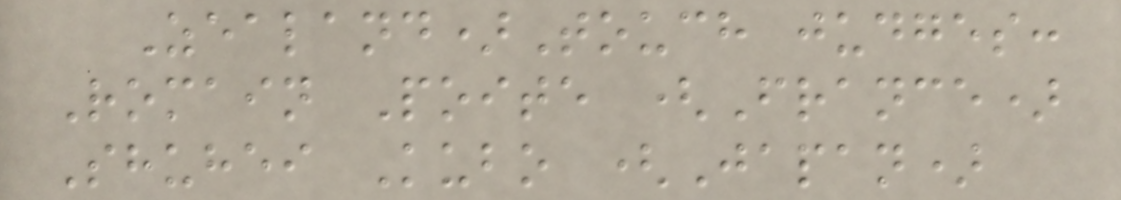Zealand)Touch judges:
Romain Poite (France)
Shuhei Kubo (Japan)
